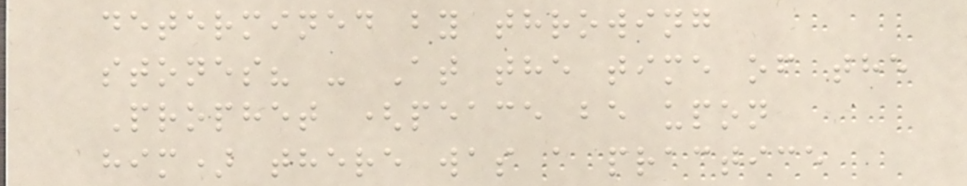determined by throwing
stones? - At the time of the
Prophet (peace be upon
him) there was a practice
